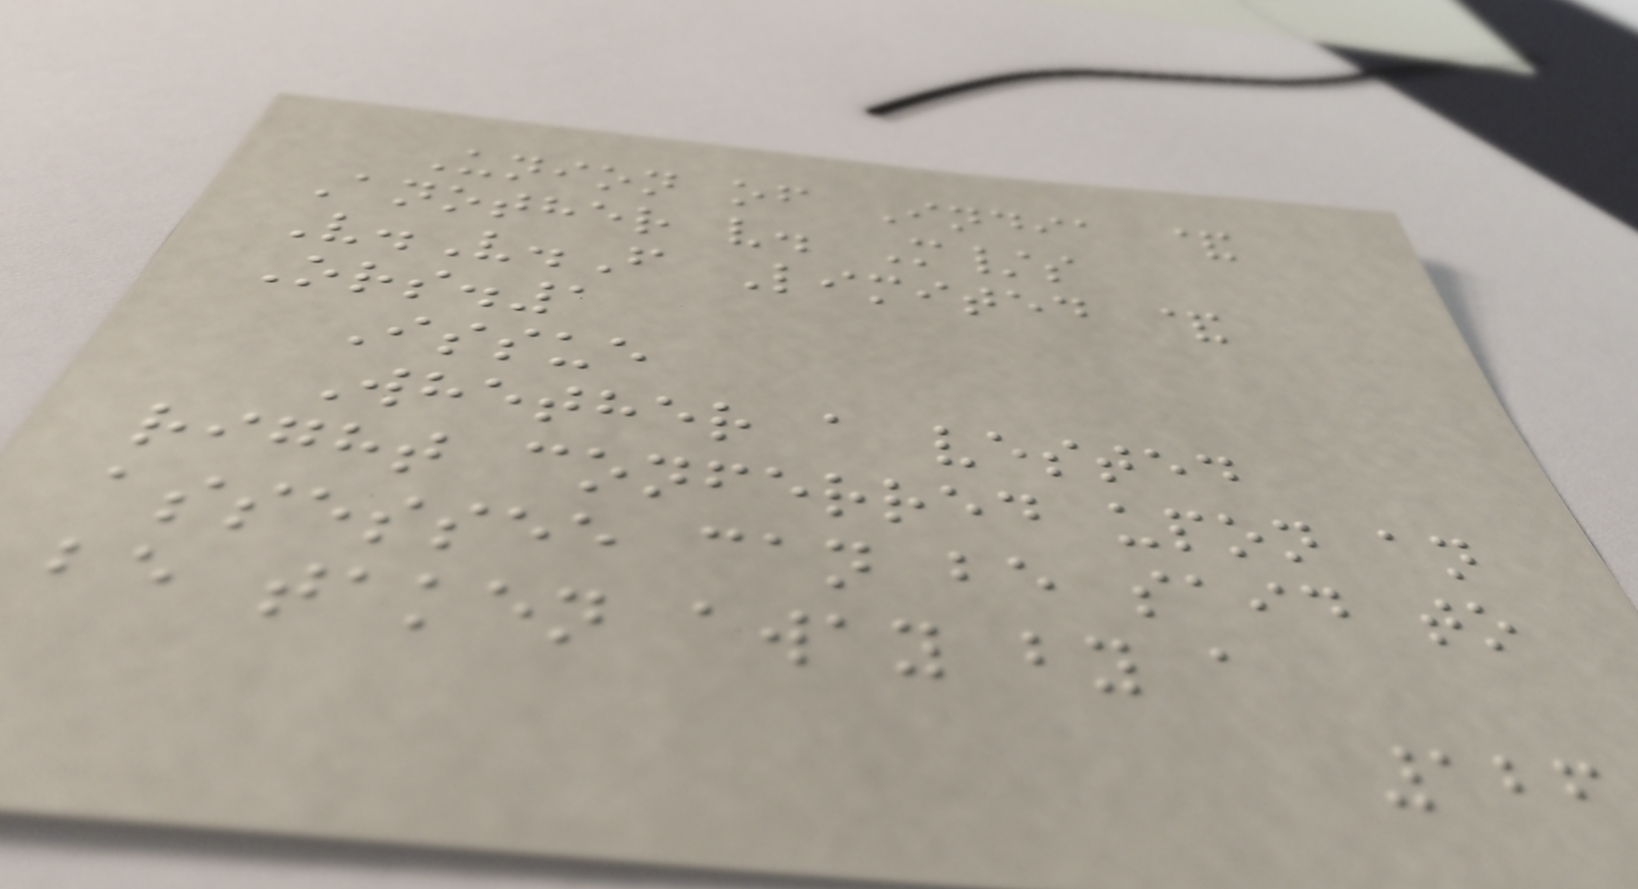Union of India &
Another v. M/s
V.V.F Limited &
Ors.1
Issue
Whether a vested
right conferred upon an
assessee can be said to
be taken away by a
126
